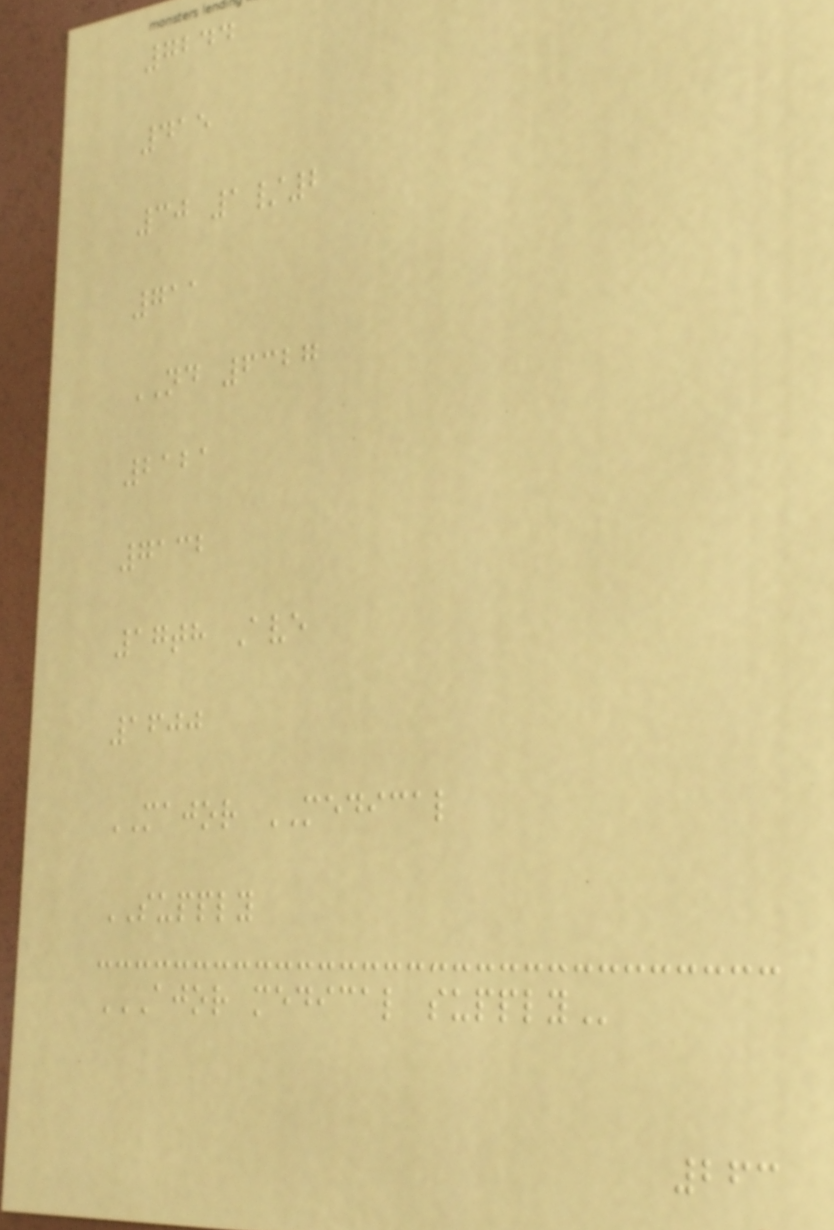7244
415
30 1/2
711
ND 6327
2121
7132
17th Ave
1600
MAJOR MEDICAL
SUPPLY
AJOR MEDICAL SUPPLY
263
